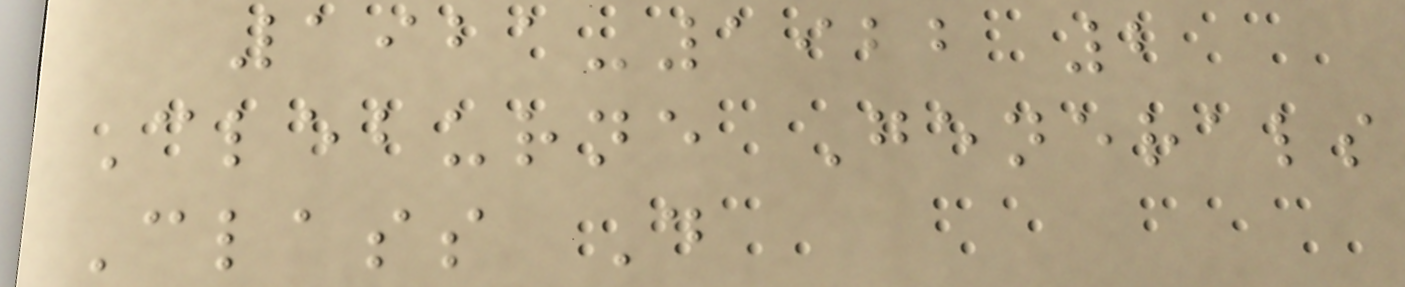1921-1922 2
Cleburne Generals
Class D
